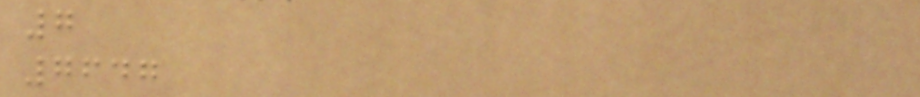7
7647
